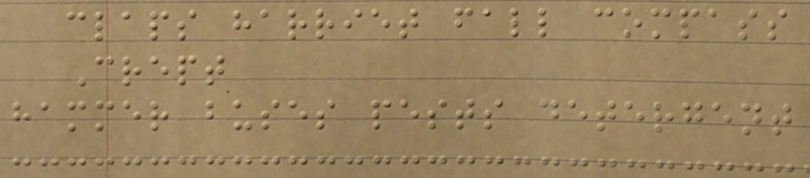claps harriet fall compass
Crept
hammer buses pests detergent
